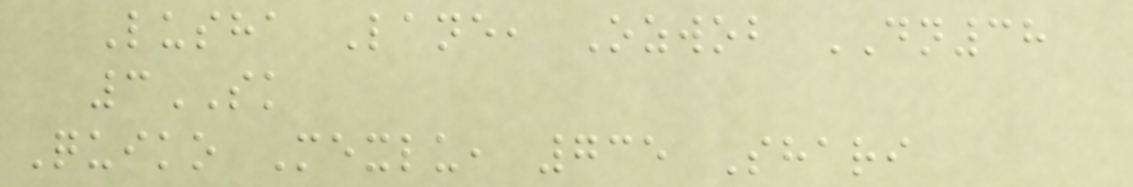Lusha Lane, Ozwob DN38
3SK
Quiko Mexlu, 735 Shari
